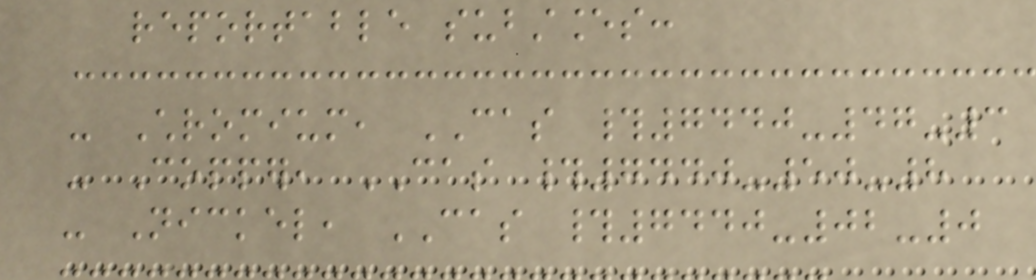reportable substances:
- Chromium, CAS #7440-47-3
- Copper, CAS #7440-50-8
- Nickel, CAS #7440-02-0
